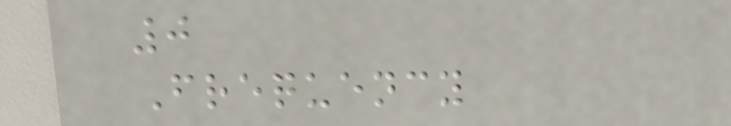0
Frequency
